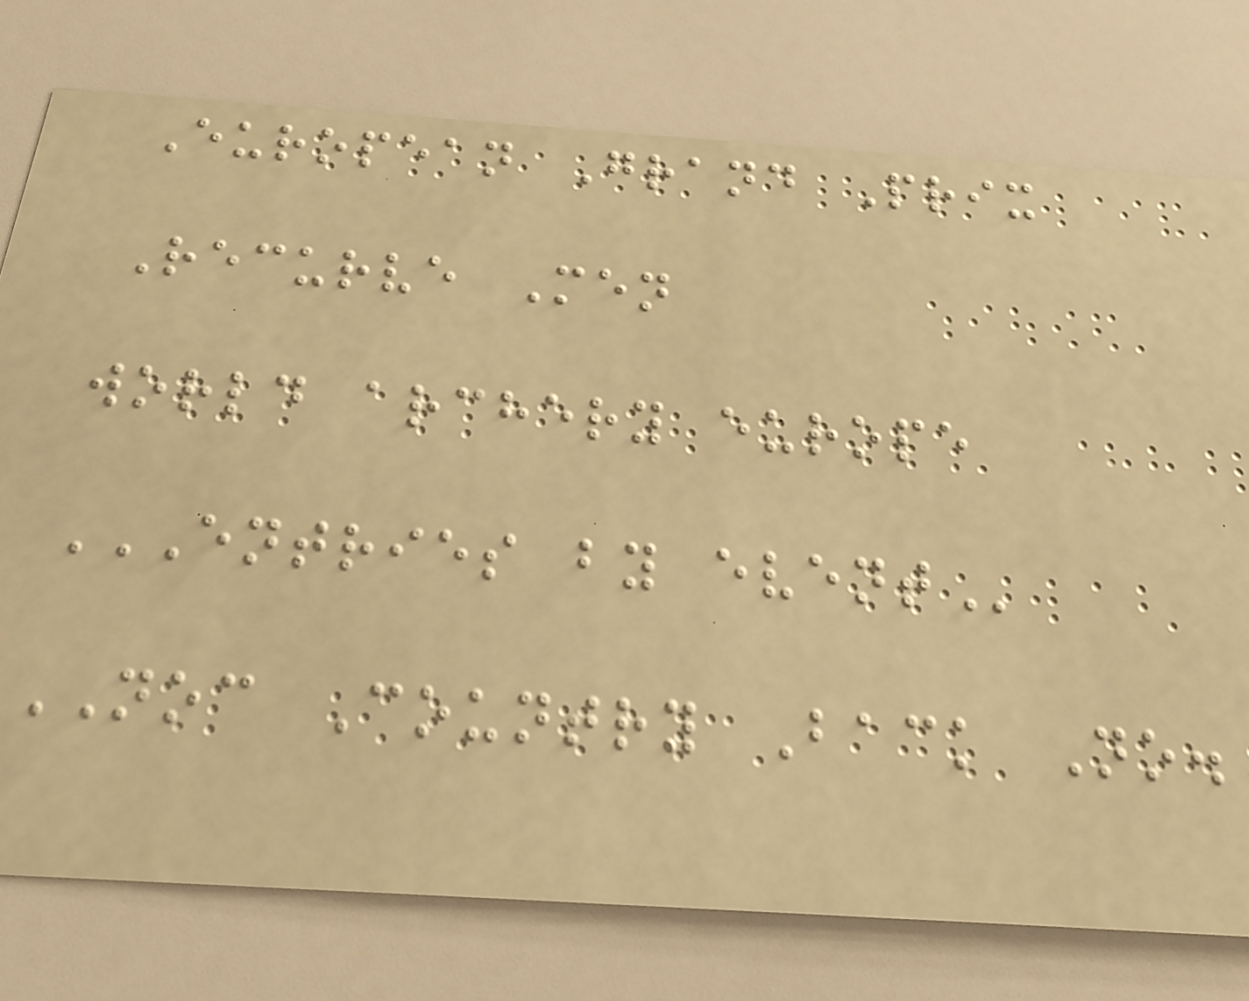European Grand Prix
Recurve Men
world archery europe
ENTRIES BY EVENT
NOC Country Back No.
